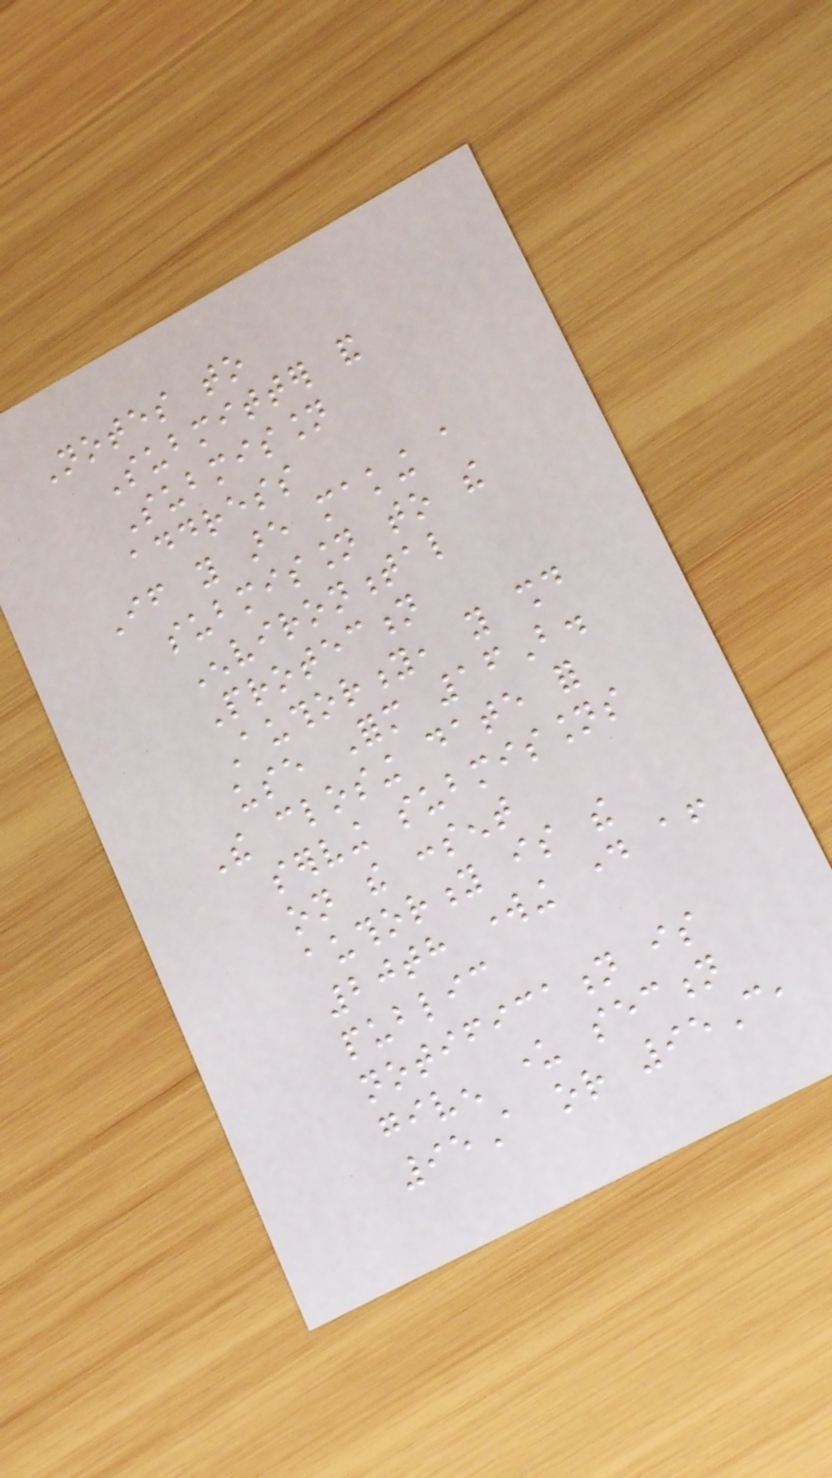Notes to
Submitter and
Submission
address
If you are making a
submission to the
Environmental
Protection
Authority, you should
use Form 16B.
The closing date for
serving submissions
on the consent
authority is the
20th working day after
public
notification is
given under section
95A or 95C,
